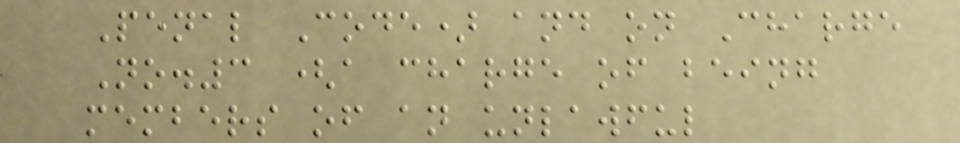Penal Code) and on Charge
No.3 (a charge of being
members of an unlawful
